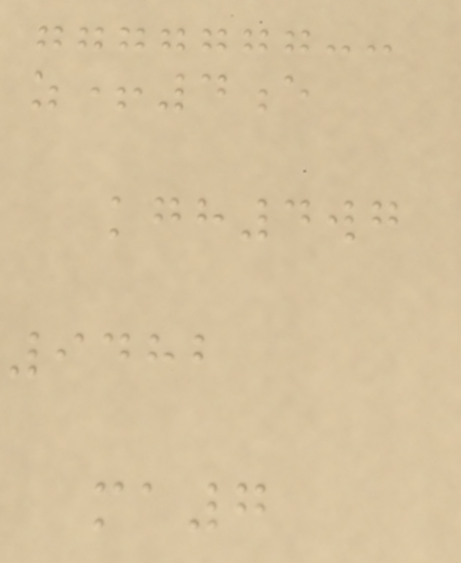z+4e
kgh4wg
9482
ma7
